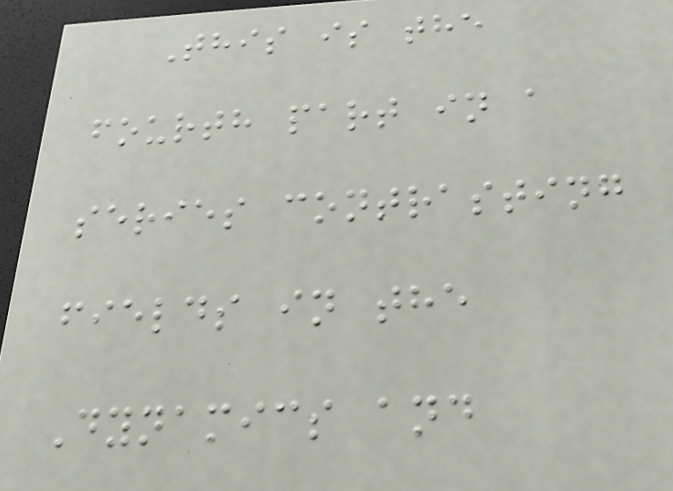This is the
fourth part in a
series contrasting
fields in the
Dynamics and
